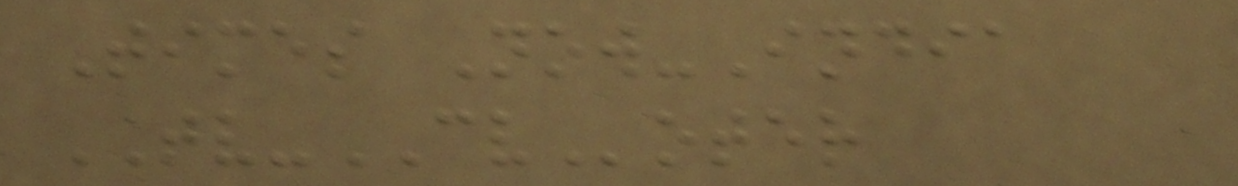Times Now-India
TV-CVoter
